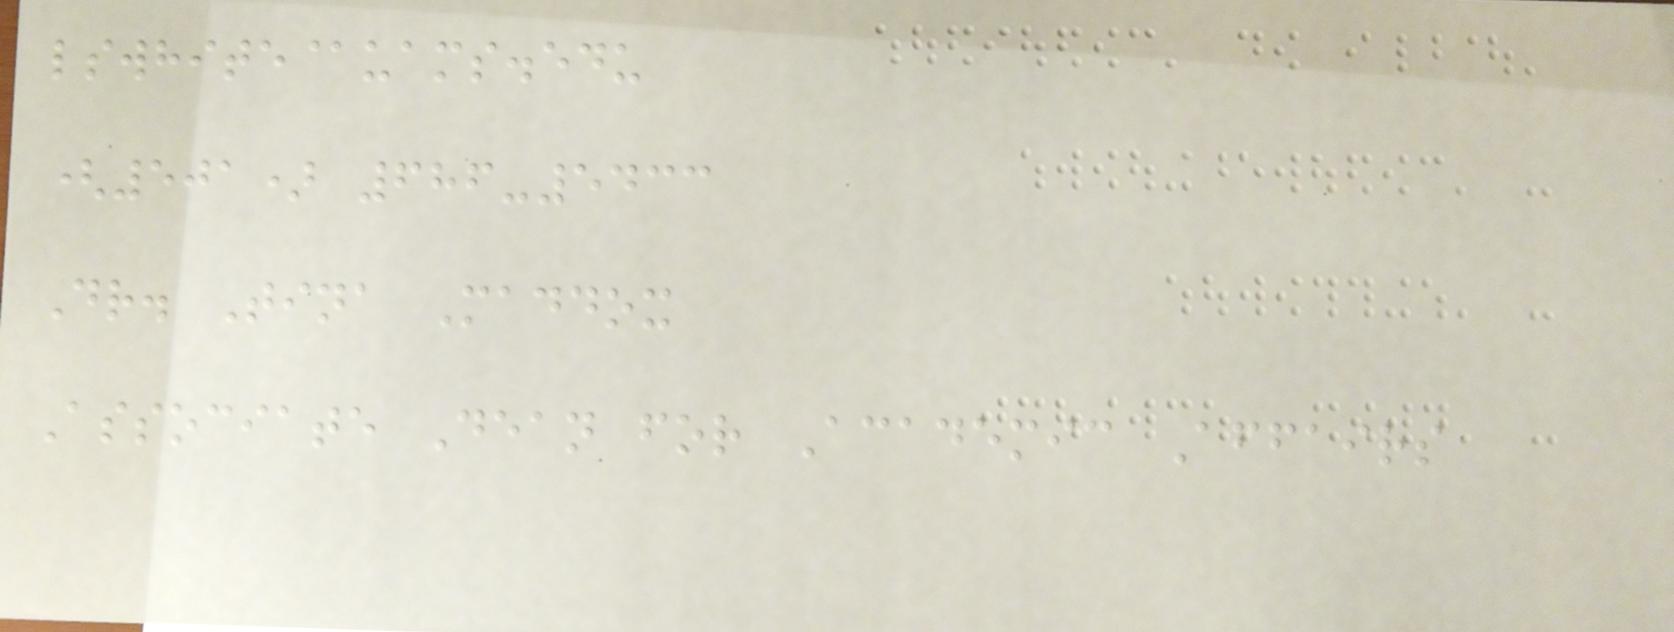lswhite@uams.edu
(501) 686-5433
Dr. Tina Maddox
Associate Dean for Academic Affairs
